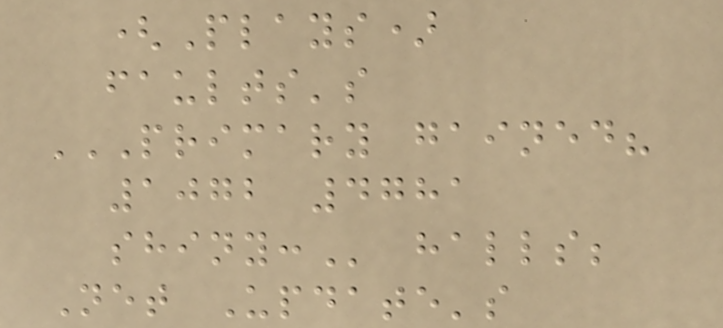(Plays)
faults's
PRIMARY GAINED?
1072 4781
SHINY: halls;
Net Update's
